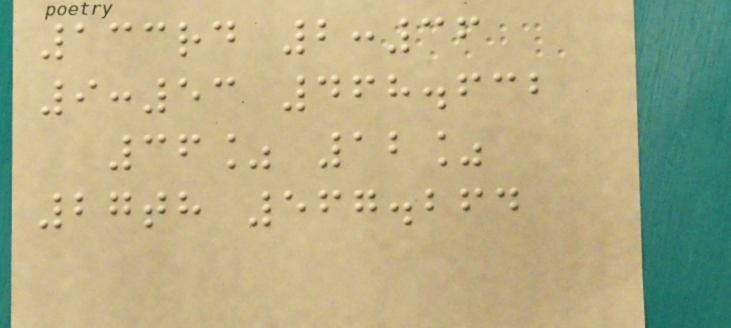133rd 2:36
9:53 468.632
36% 12%
27th 567.264
